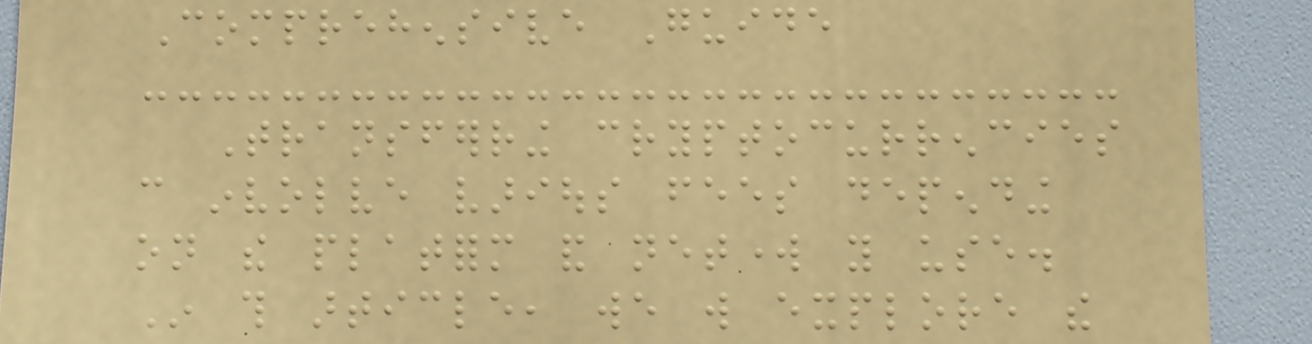Comprehensive Guide
Transferring cryptocurrencies
can involve various fees depending
on the platform and network you use.
In this article, we will explore the
